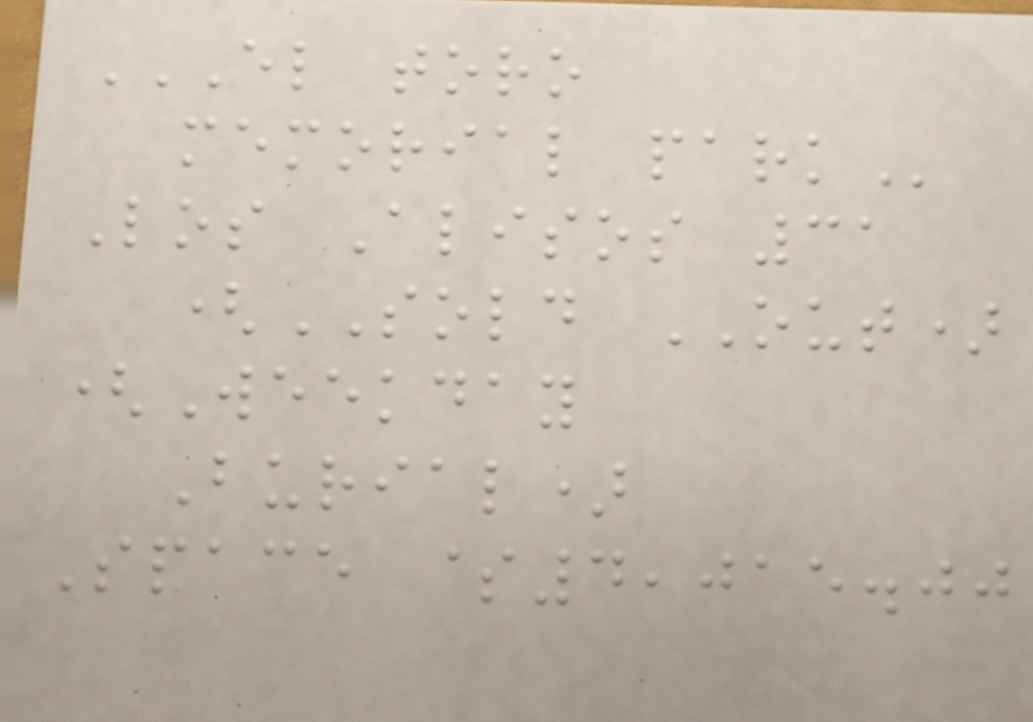EL TORO
MEMORIAL PARK
Los Alisos 31
(SOLD OUT)
(Weekday
Burial)
Space $4,015.00
